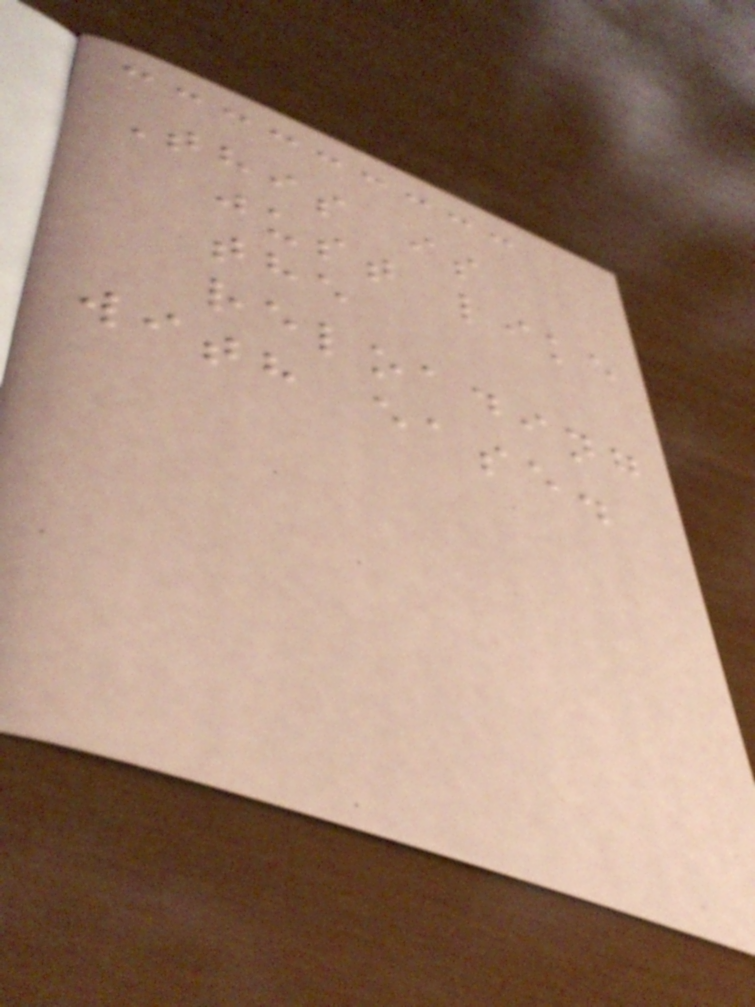This is
just like
the
reloading
with ease.
